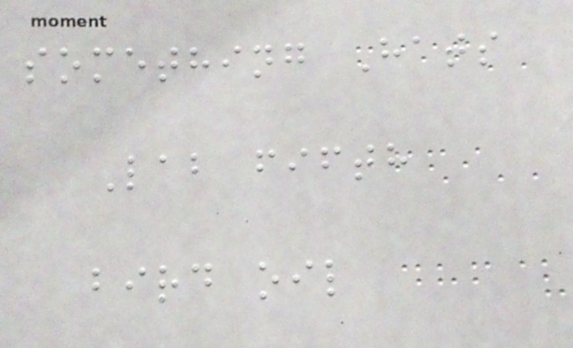something Hats
Lab fifth
bird oil
